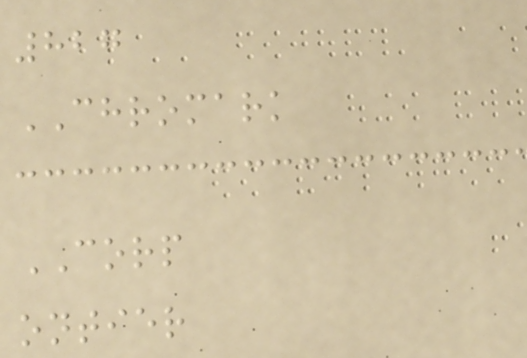827
CHROMARK
CORP
ontier
